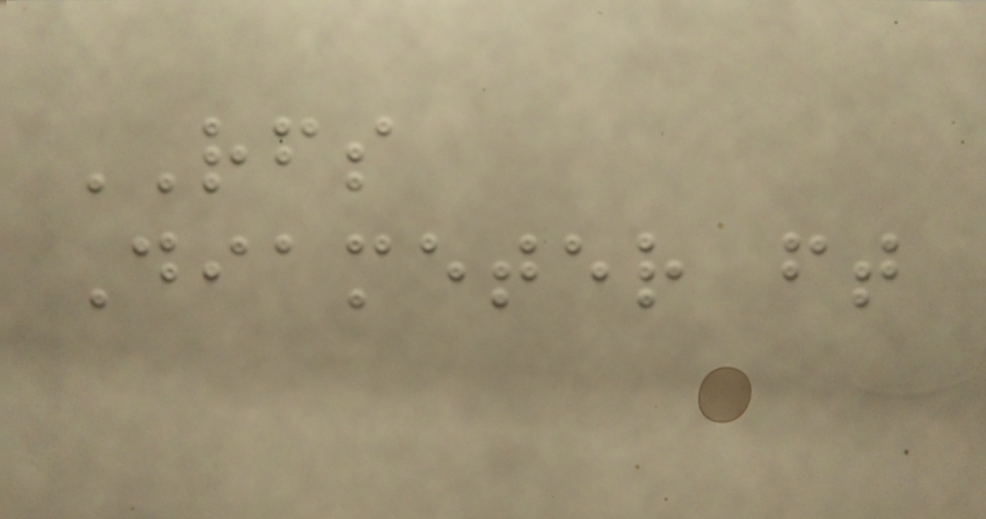RFS
Diameter ft
